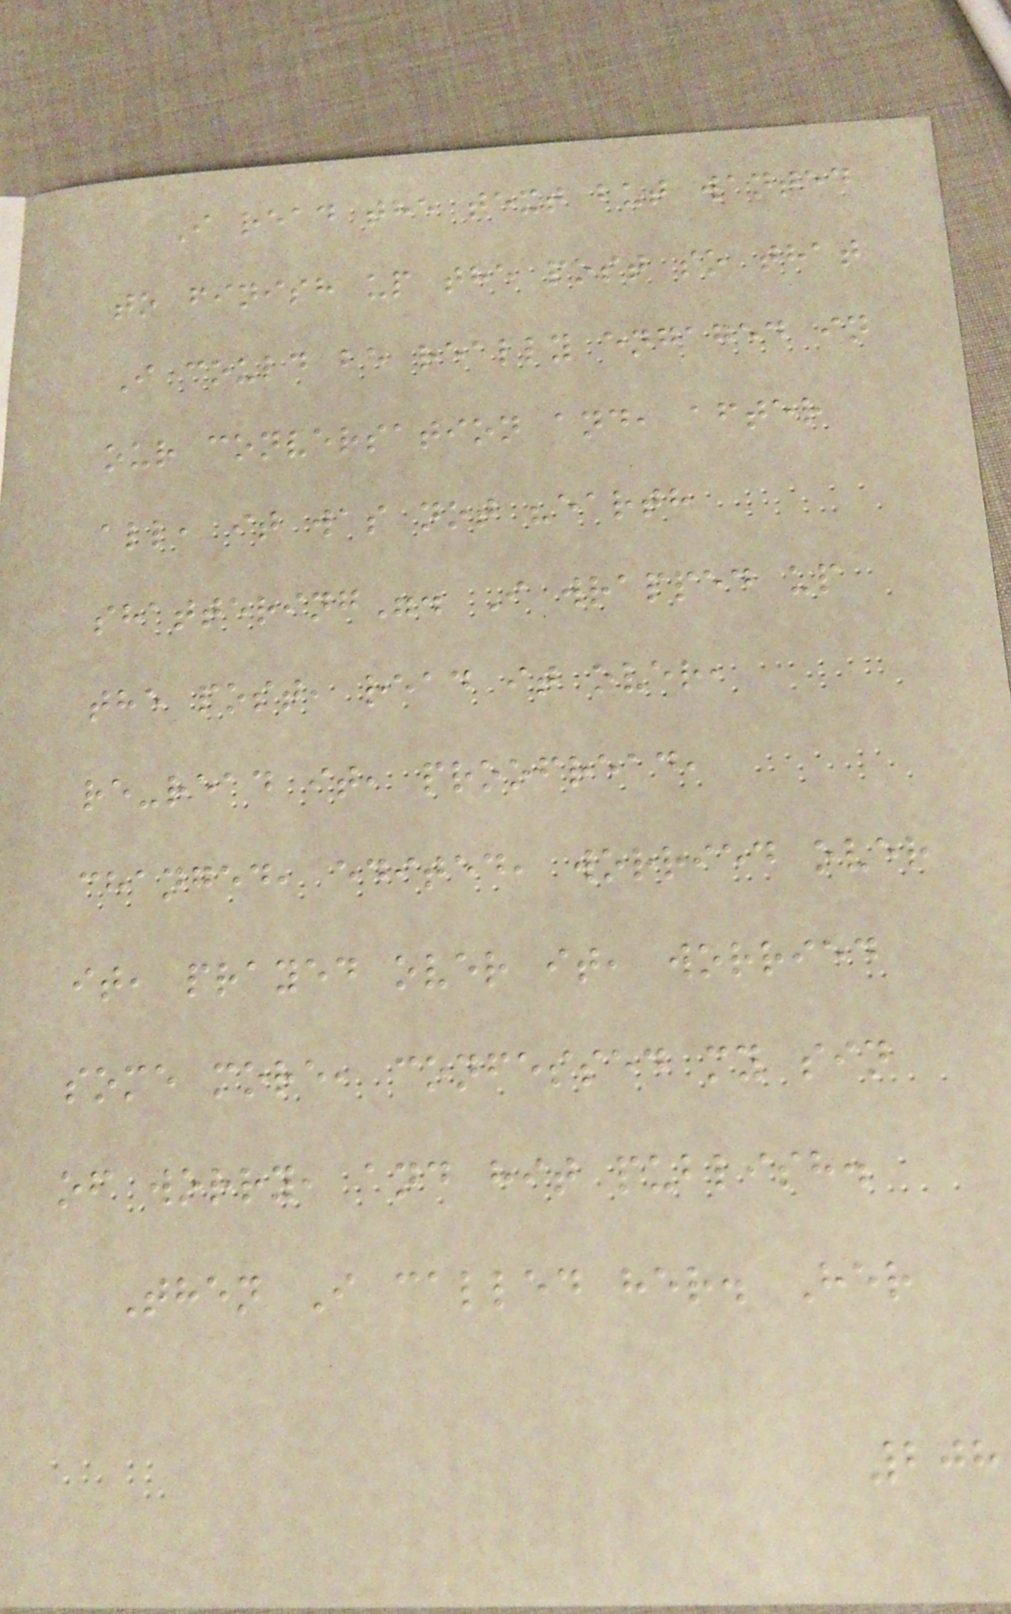I read the text but wanted
to finish up the post so that
I could be really engaged in
our conversation and, after
all, it was not "earth
shattering". I wrapped up
the post, read it over,
re-read it, proofread,
changed, edited, worried over
it, prayed over it, worried
some more, confessed my sin
of worry, and hit publish.
Then I called her. Her
208
